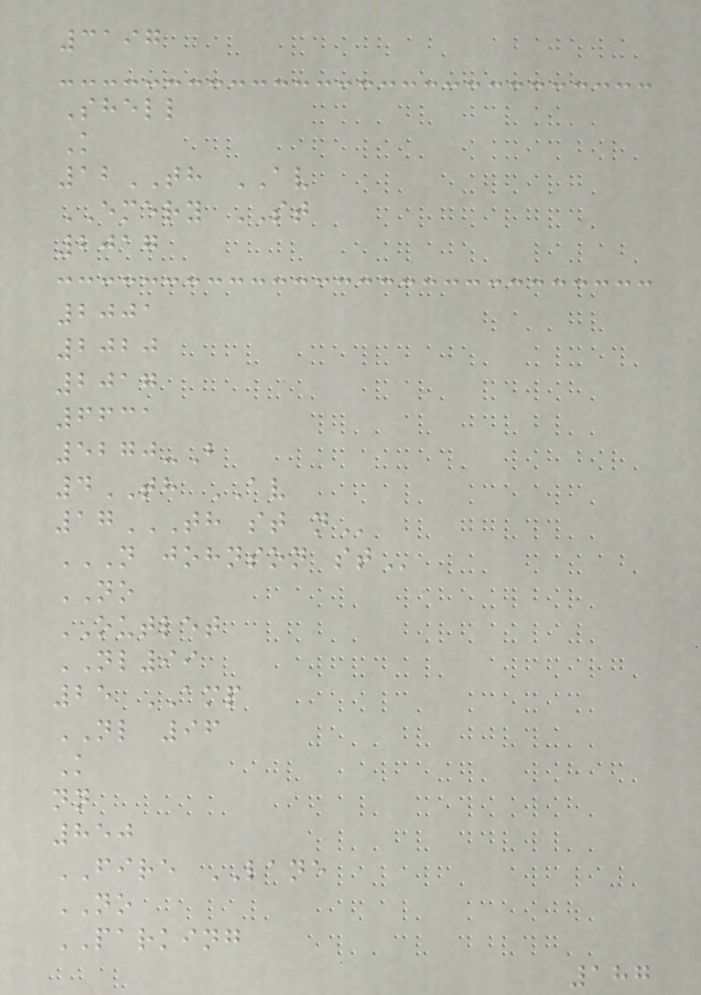3197
Shell
K
12TH AV
EMERY ST
2017
2001
2020
2017
6631
5270-B
4TH AV
17TH ST N
N JOHNSON ST
NO
OUTLET
NL99
25 AMP
NL 96
K
nn
850
FIRE LANE
NO
PARKING
187
